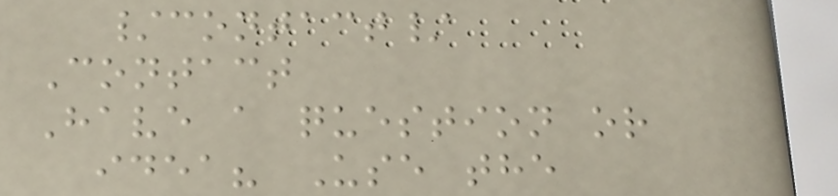/contact/
Contact
Have a question or
idea? Use the
